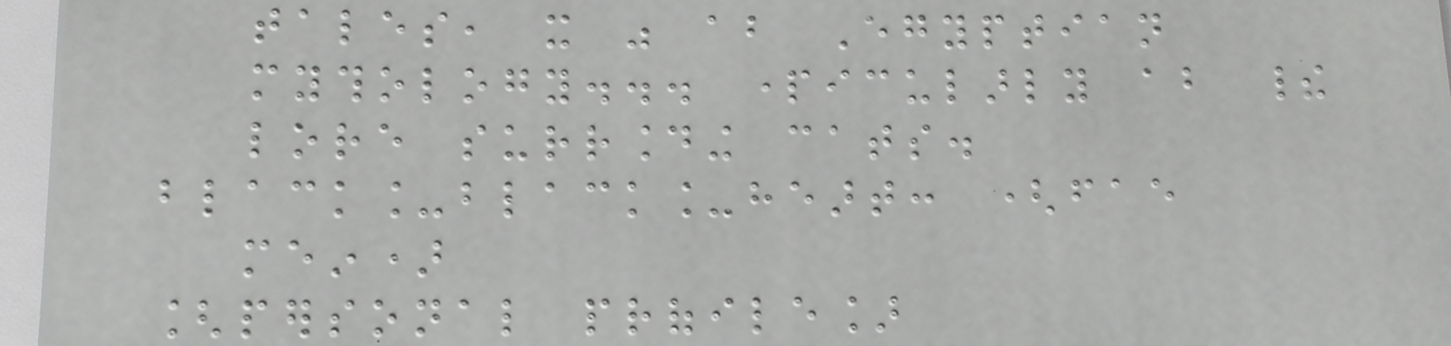tales, it was about Egyptian
mythology... particularly about their
lore surrounding cats.
black_black_heart: (fae
mein)
[personal profile]
